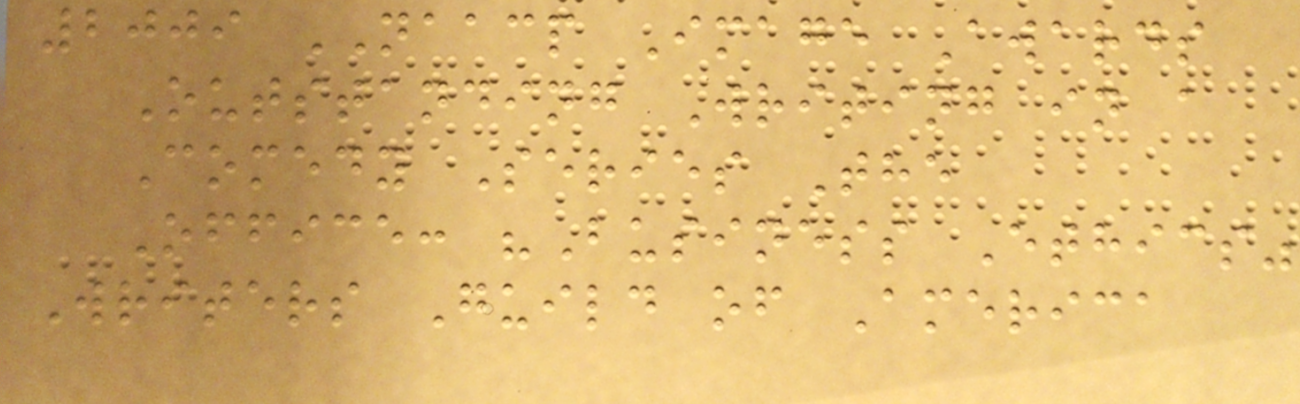2009 NAACP Image Awards
Outstanding Writing in a
Comedy Series The
Office: "Business Ethics"
Writers Guild of America
